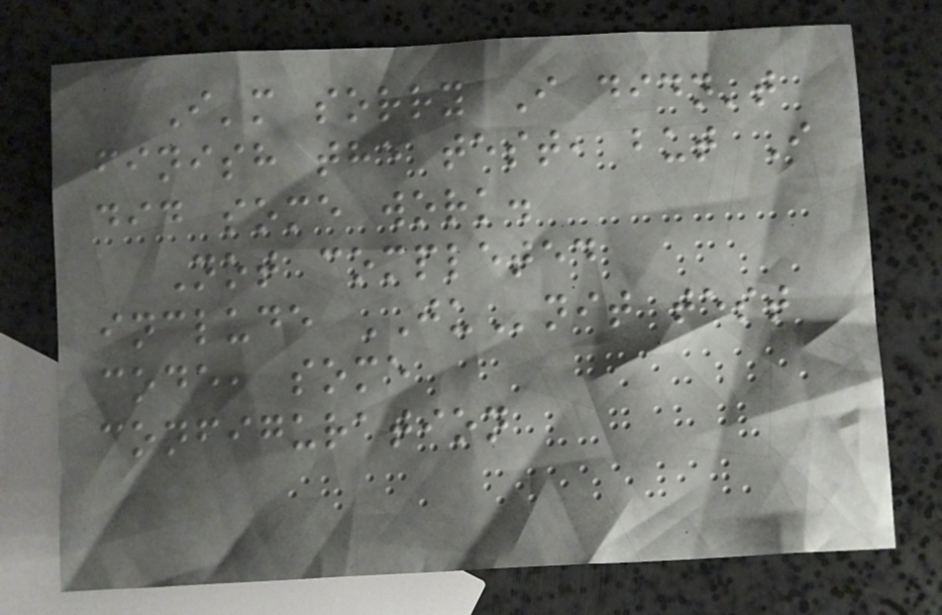I'm sorry I didn't
finish the test, but I
did some work.
Not completed
include JUnit test
code, some
configuration
